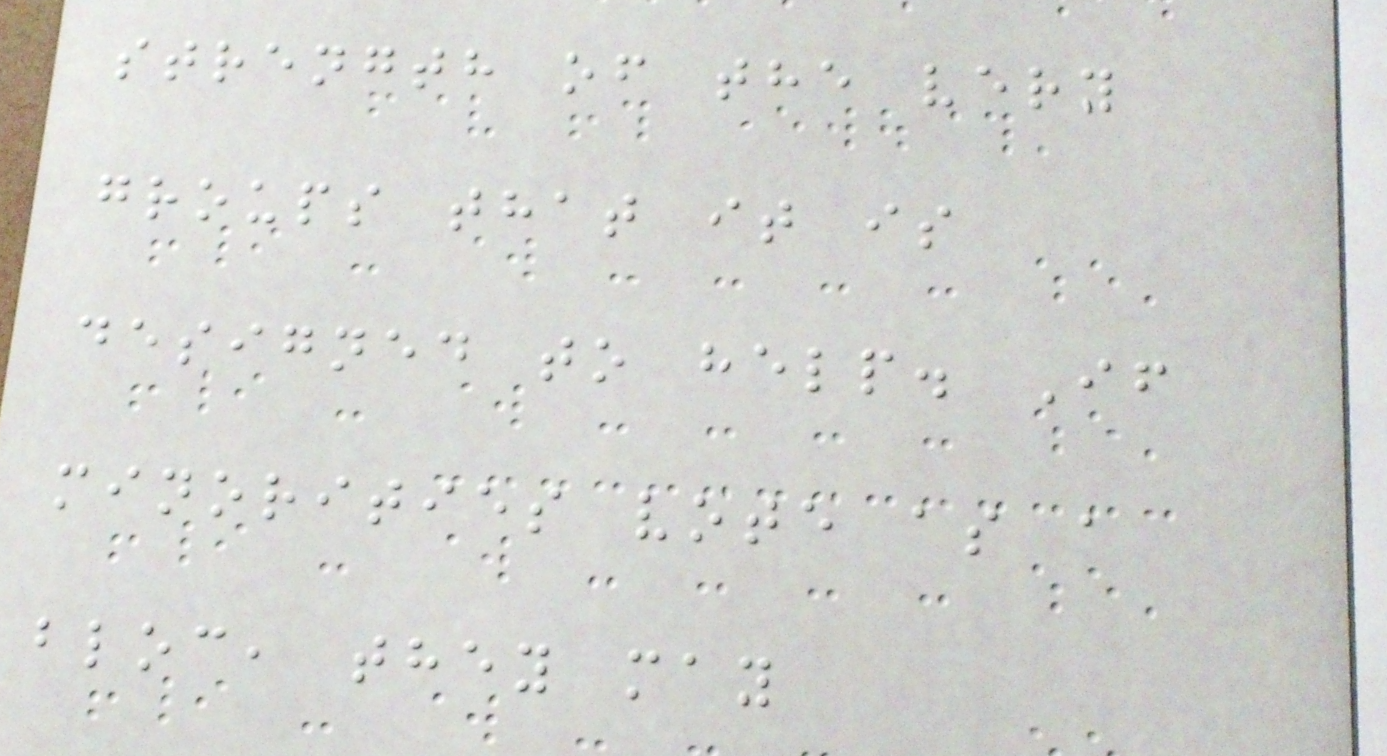strength of the very
groups that it is
designed to help. If
minorities vote as a
bloc, they may
